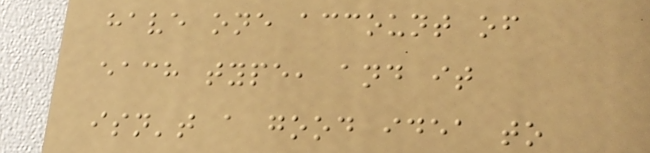have one account of
each type, and it
isn't a good idea to
